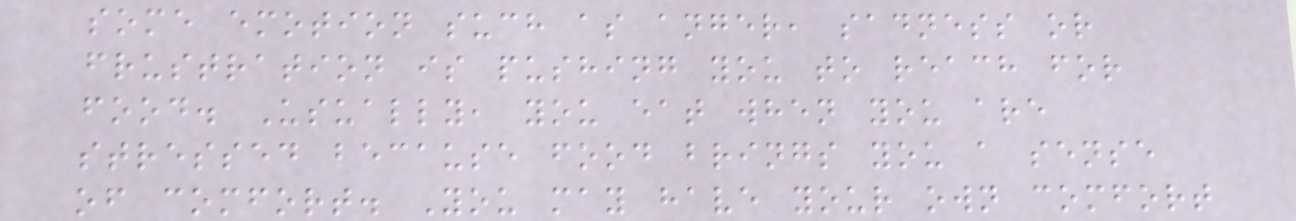some emotion such as anger, sadness or
frustration is pushing you to reach for
food. Usually, you eat when you are
stressed because food brings you a sense
of comfort. You may have your own comfort
